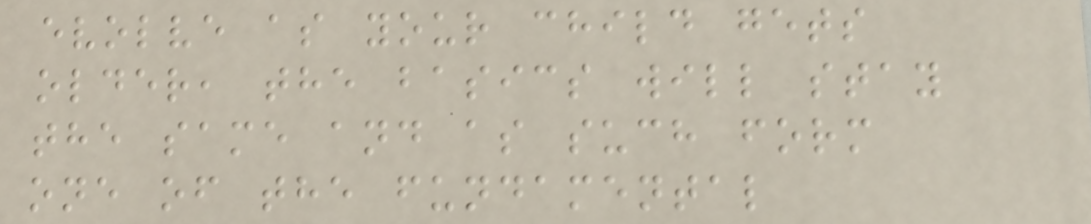evolve as your child gets
older, the basics will stay
the same and as such form
one of the fundamental
